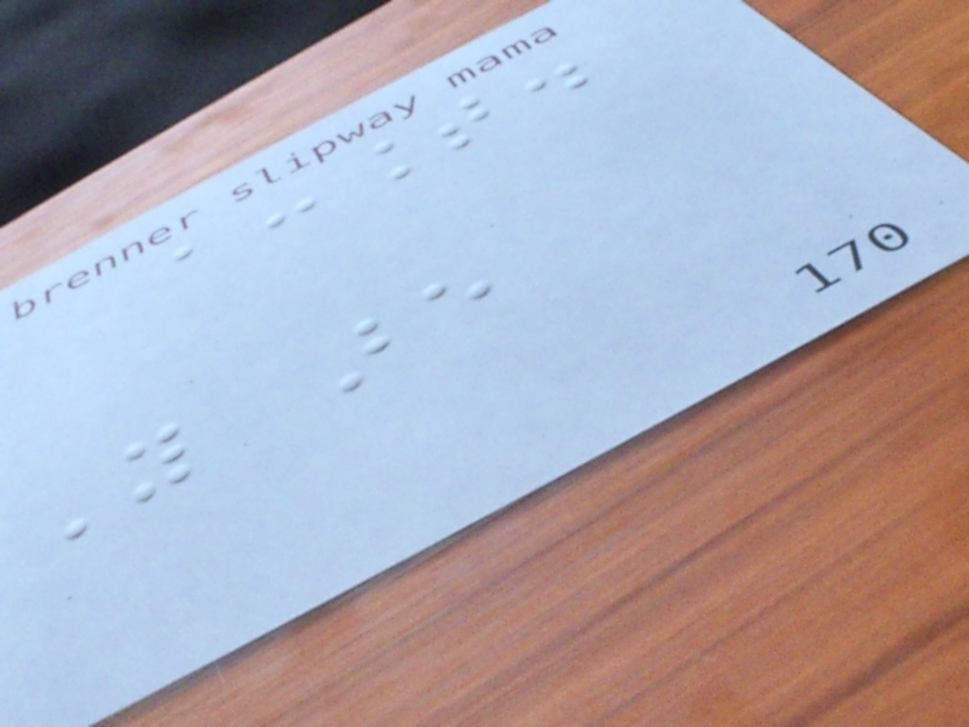account.
You are
